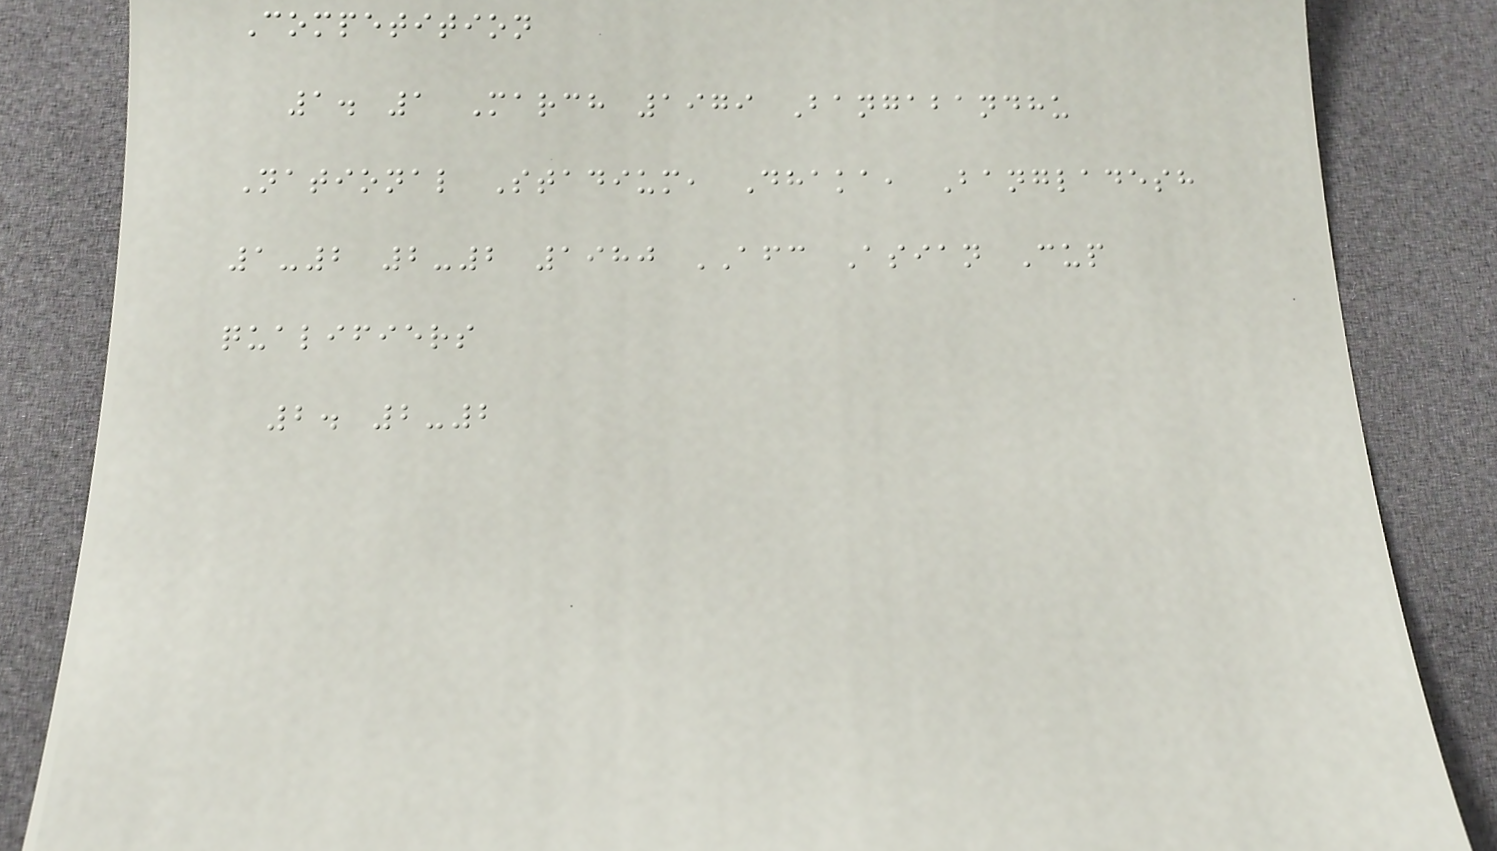Competition
1. 1 March 1979 Bangabandhu
National Stadium, Dhaka, Bangladesh
1-2 2-2 1980 AFC Asian Cup
qualifiers
2. 2-2
